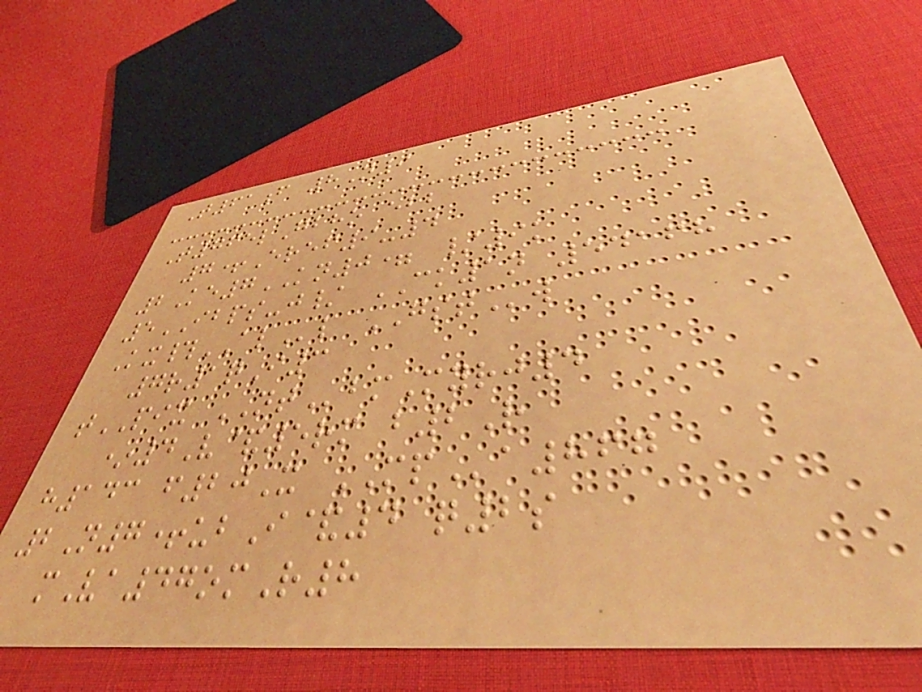T61f 8N9
T765lGbho ebb
7+Eref9-4
2Ke7KN0= /9k
5IBPS-j/ CK1n 54168
Kx#ALl GSTw
7r1qI3
tPIX NTbmMyrj4
*4V&5rm b2R
h143 f20X MPa867
2N7+ubI&4 q2s
mVa47omR8
